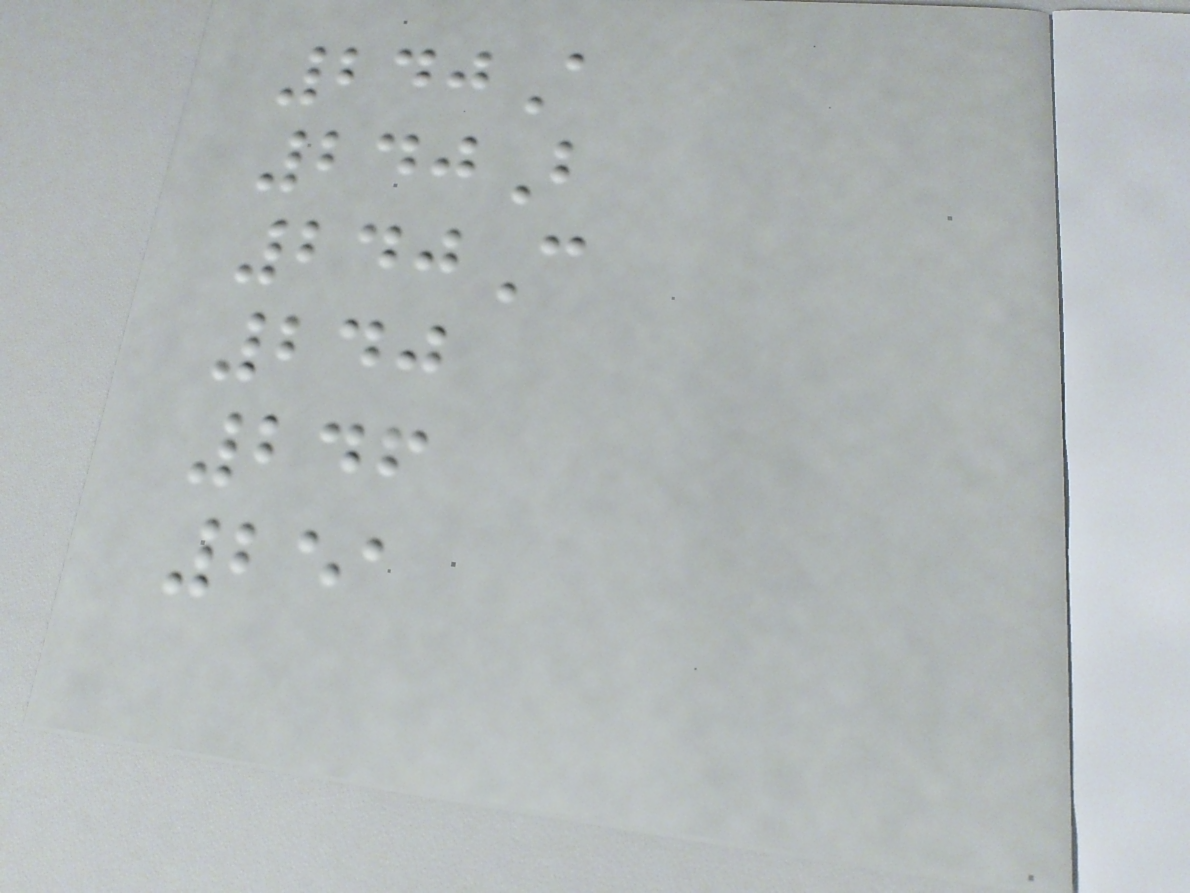240A
240B
240C
240
246
251
